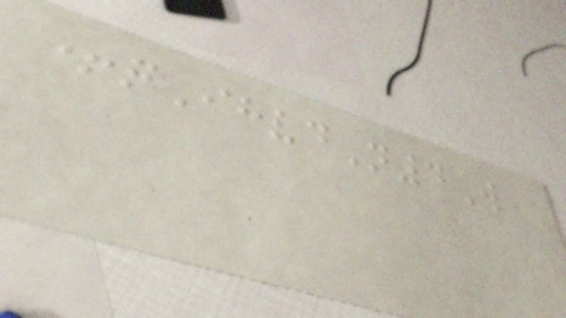+qIhvdN4W
